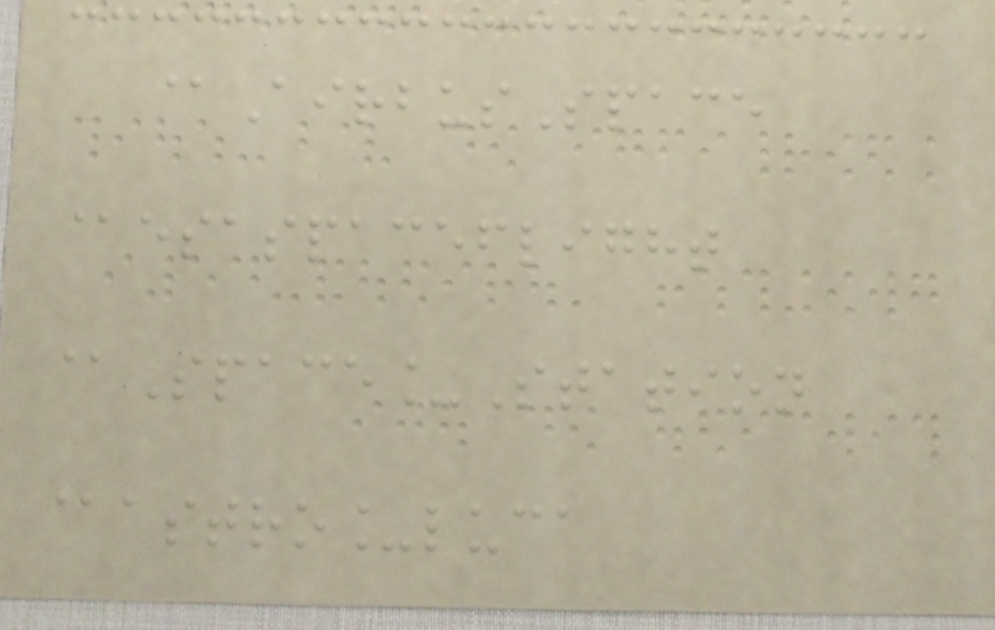@AirbusSpace
@esaspaceflight
@Space_Station
@astro_luca
